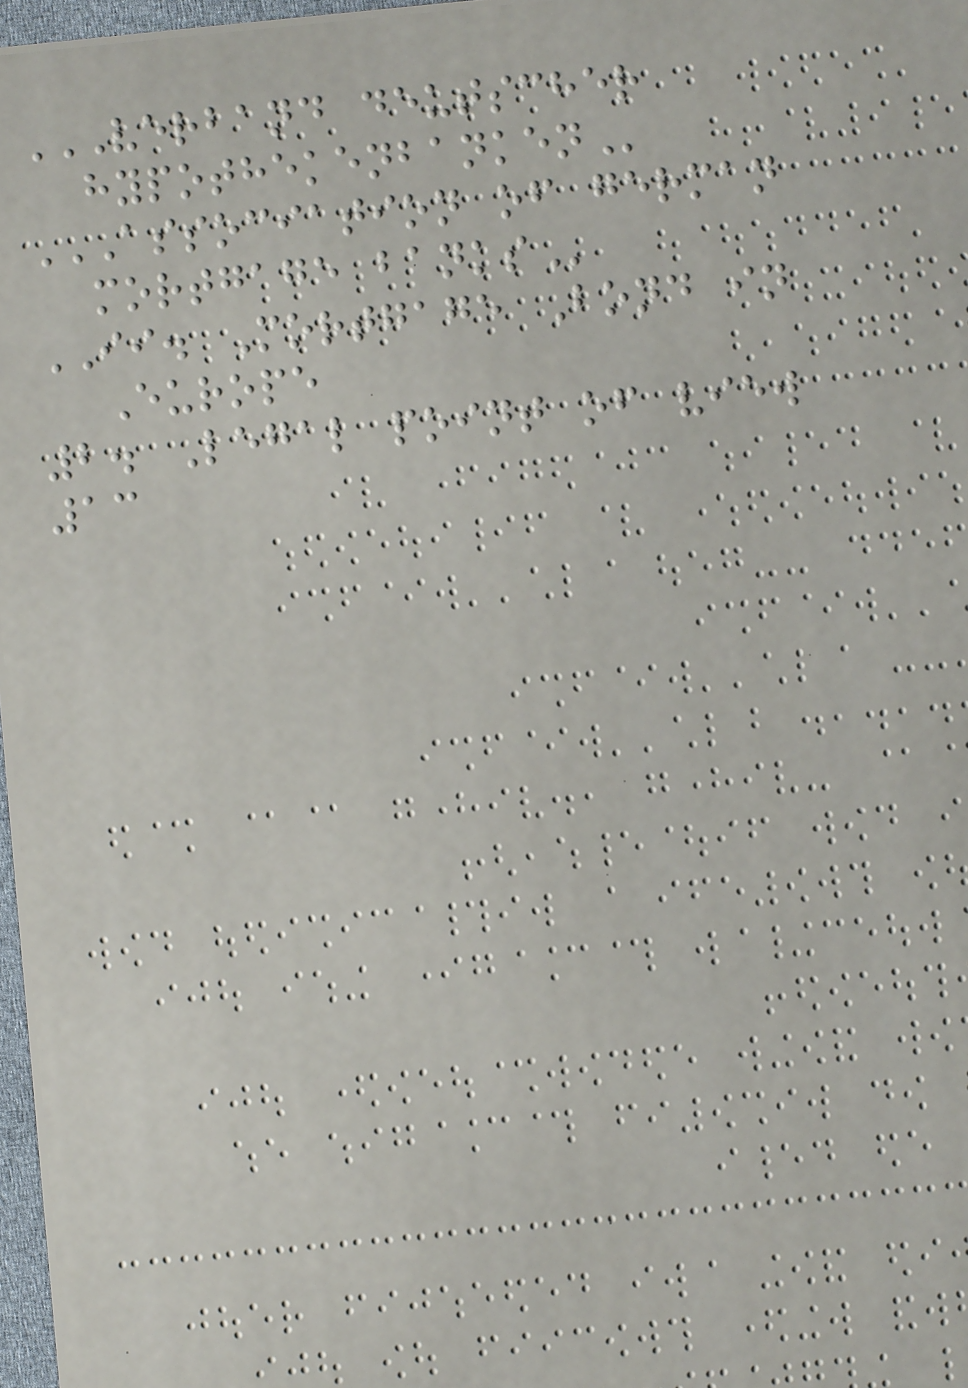VERBAND DEUTSCHER
HYPOTHEKENBANKEN
ASSOCIATION OF GERMAN
MORTGAGE BANKS
II. Mortgage Bond in
Europe
2. Legal point of view
13
